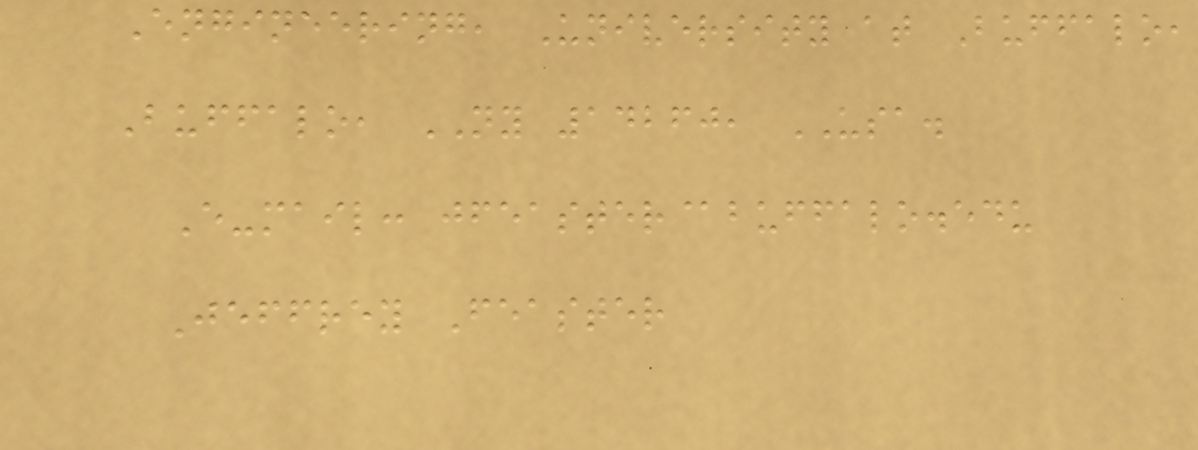Engineering, University at Buffalo,
Buffalo, NY 14260, USA.
E-mail: jfeaster@buffalo.edu
Jeffrey Feaster
